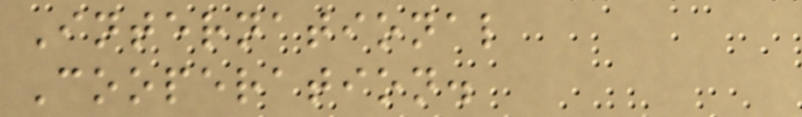International
Cooperation.
